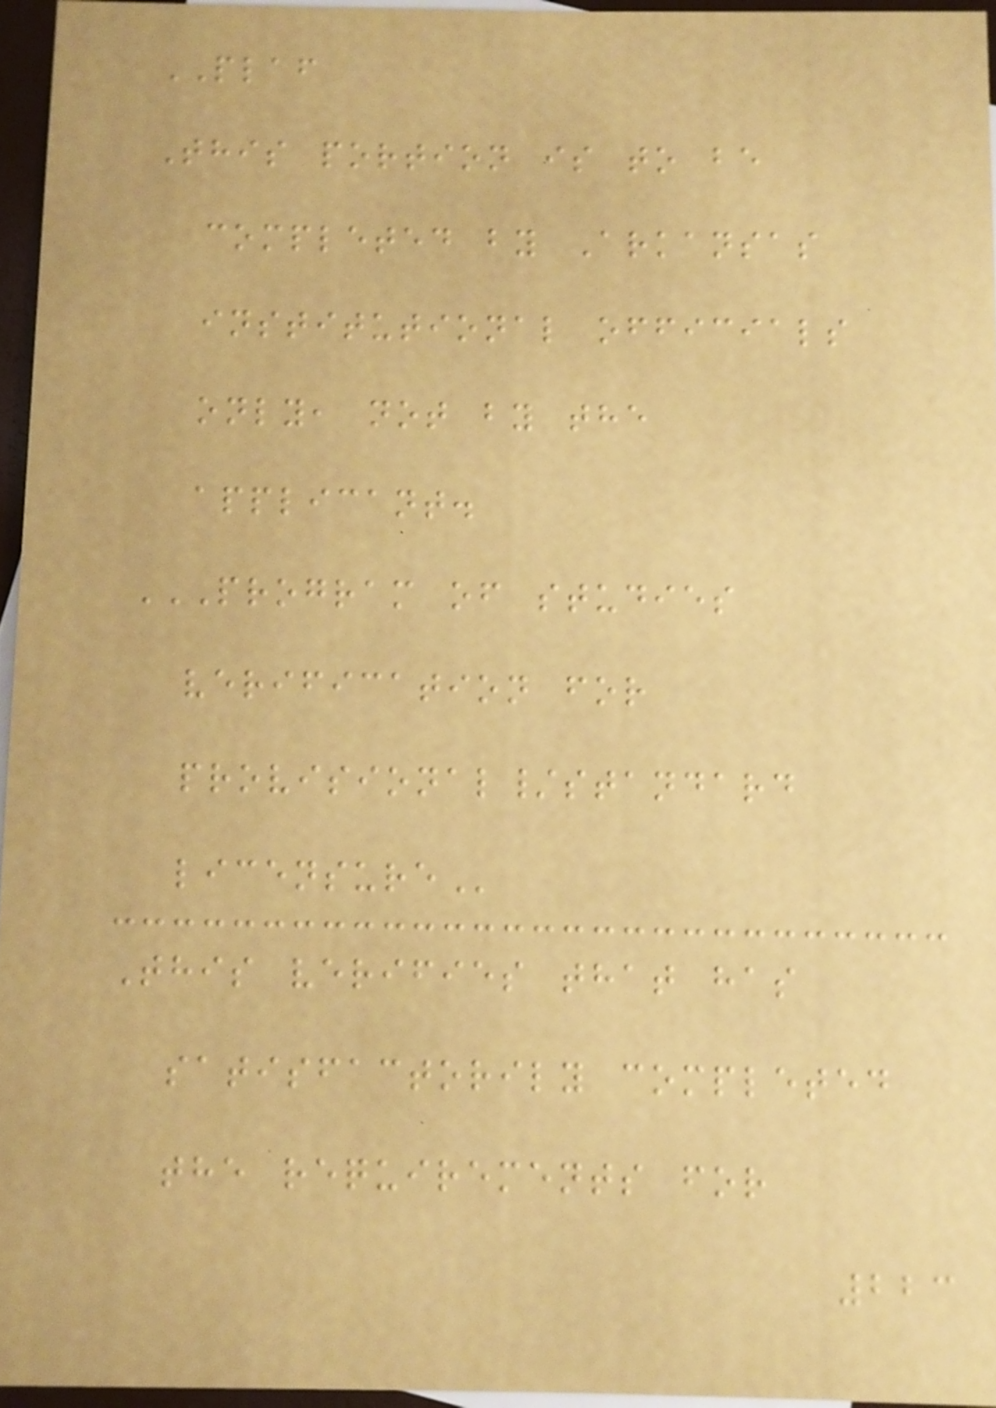PLAF
This portion is to be
completed by Arkansas
institutional officials
only, not by the
applicant.
PROGRAM OF STUDIES
VERIFICATION FOR
PROVISIONAL/STANDARD
LICENSURE
This verifies that has
satisfactorily completed
the requirements for
223
